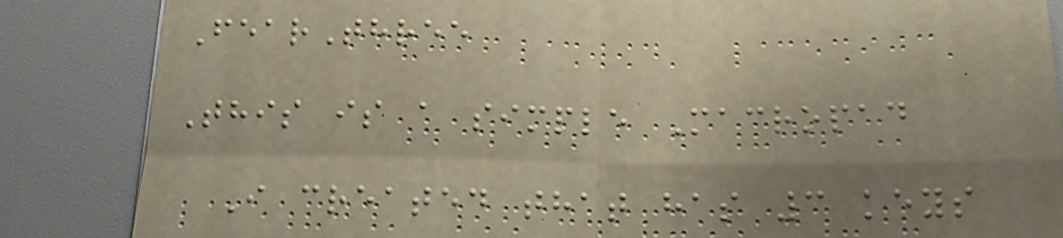FearThree
This is a simple Macropad
I created that has 3 keys
